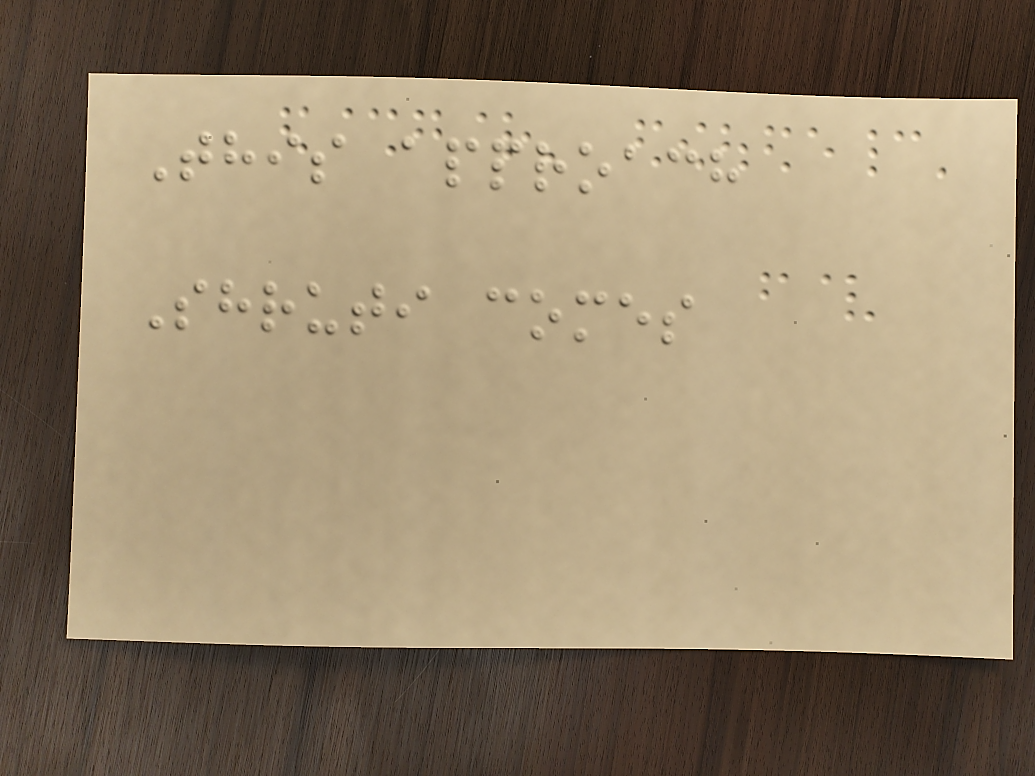This approach
Shruti comes
